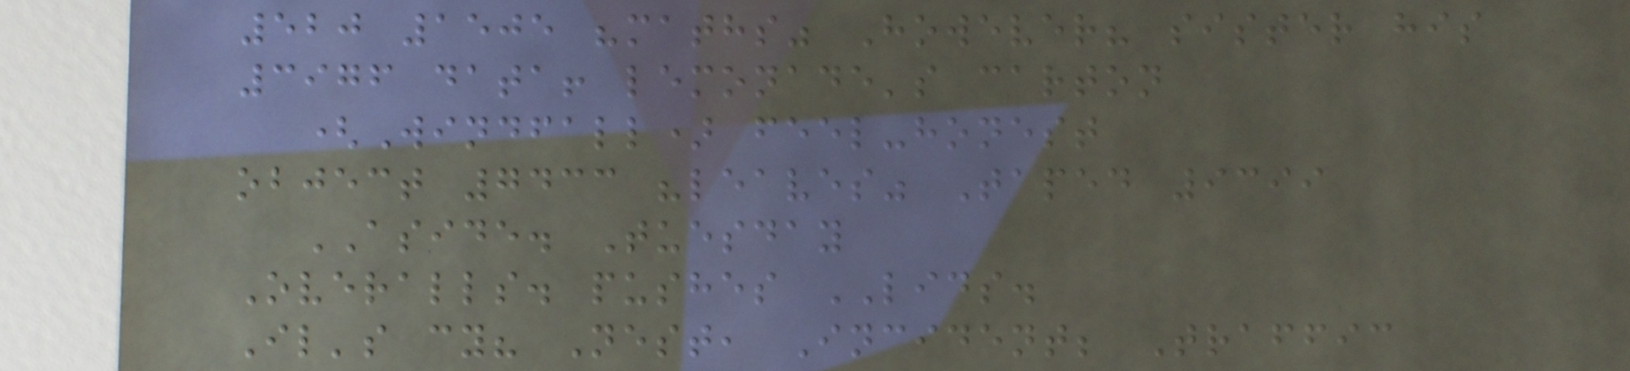520 1505 "maths" However? sister his
3976 data! lemonade's carton
(Windfall) feel-honest
object 7433 "leaves" Taped 9399
ASIDE. Tuesday
Overalls. pushes LIDS.
Il's cy? Nest, Incident; Traffic
